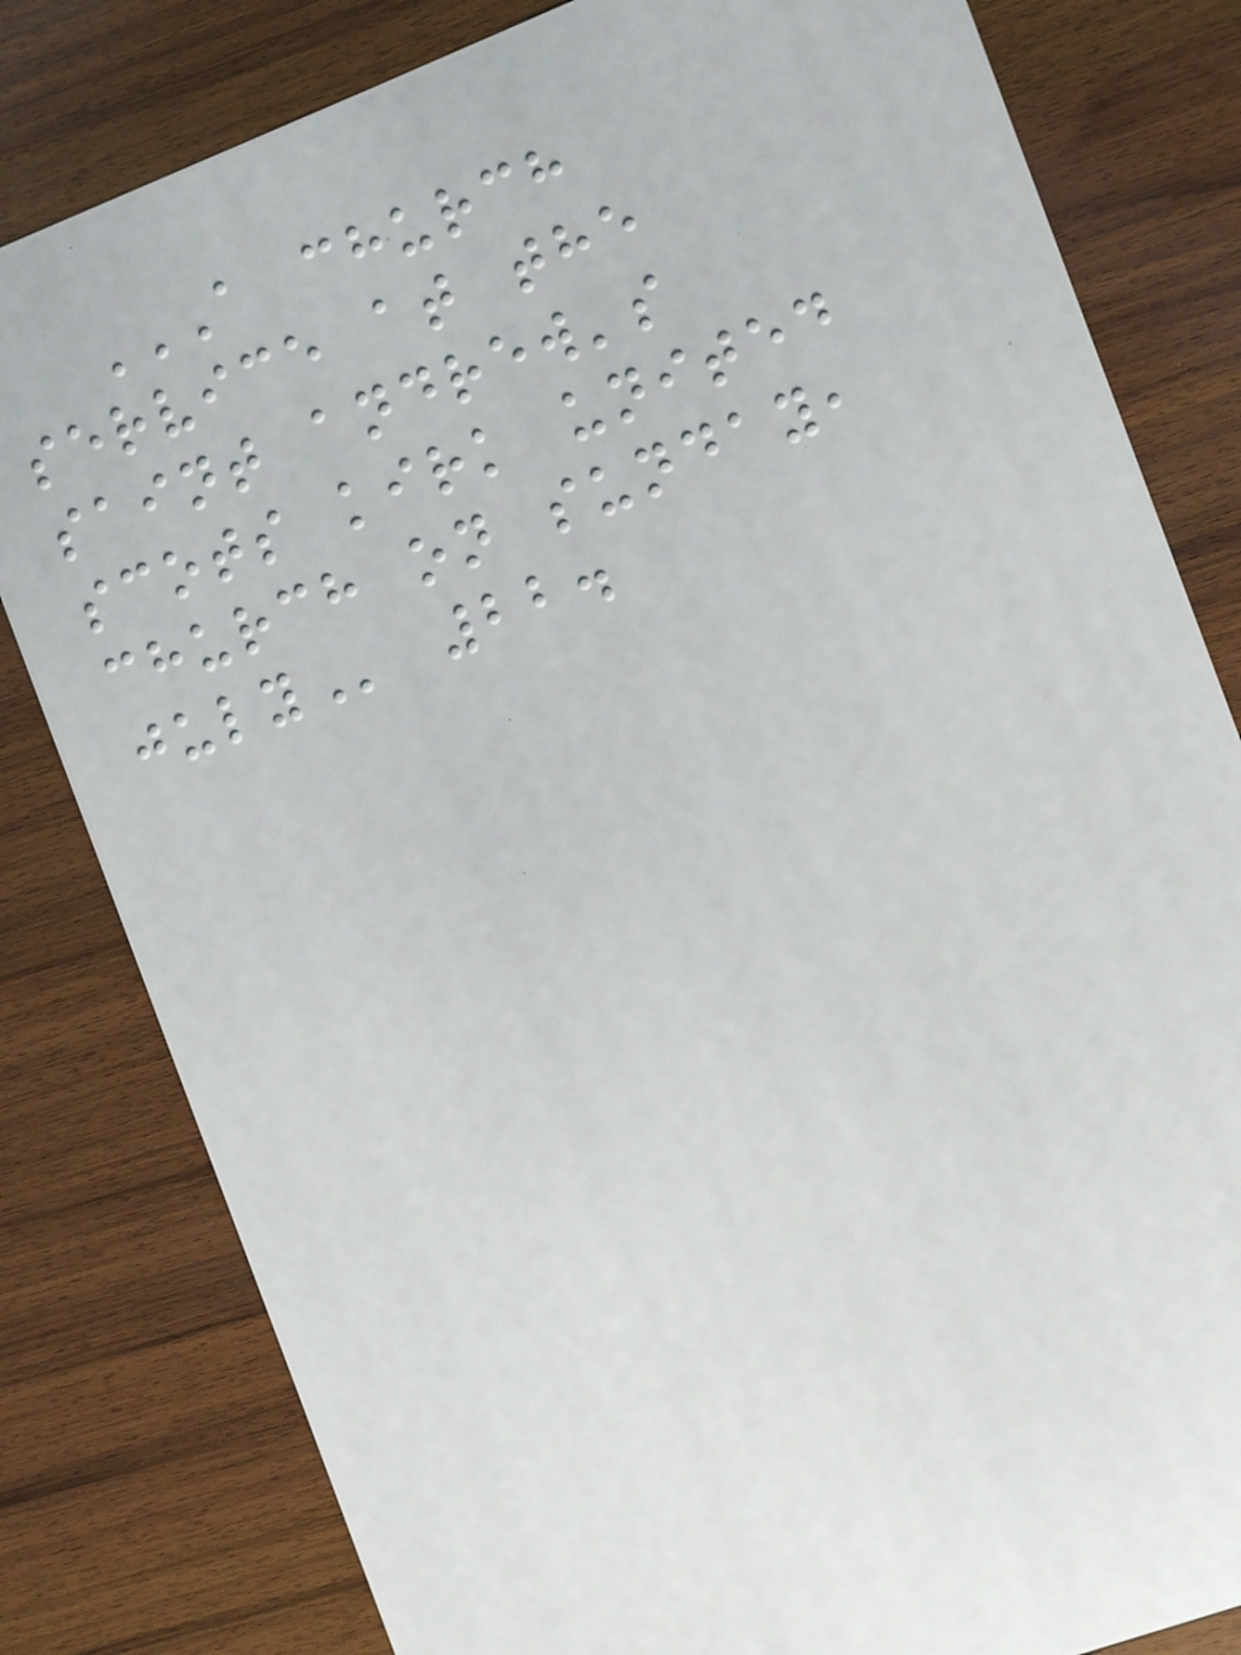A CHURCH
SERVICE AT THE
SAINT ANDREW'S
SCOTS KIRK UNITED
CHURCH ON SUNDAY,
JULY 22.
